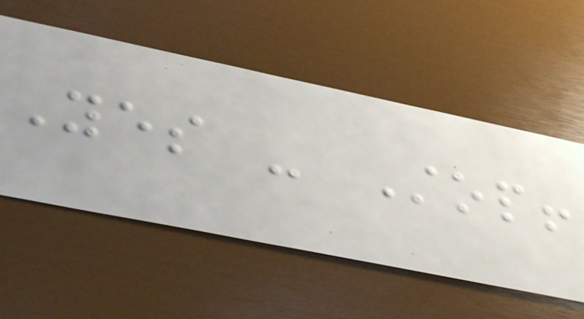Yes - Stop!
